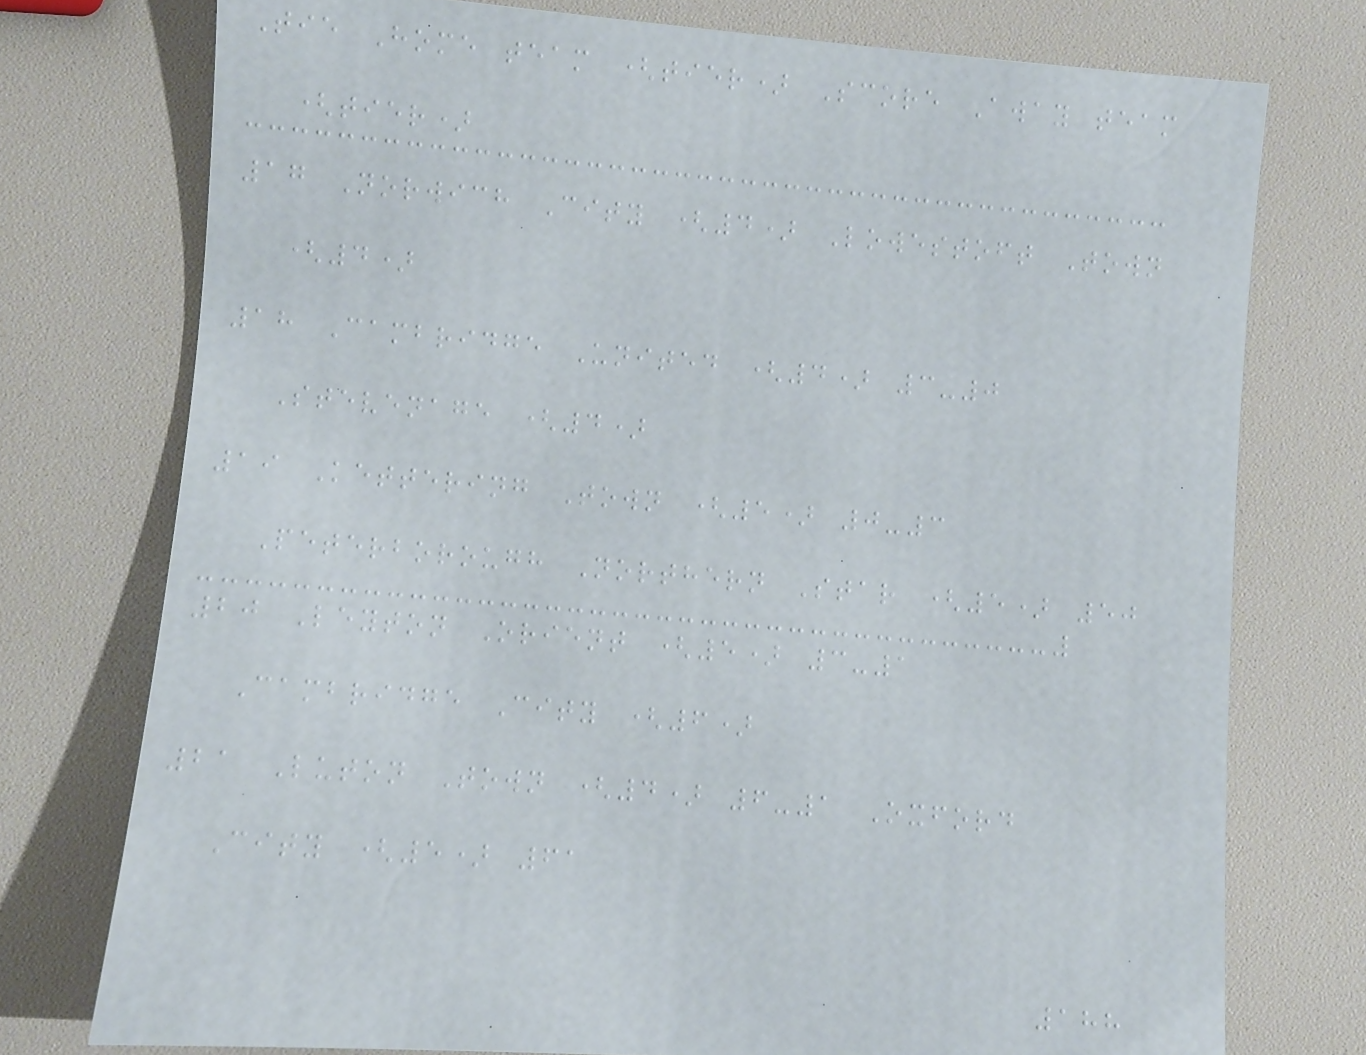Tie Home team (tier) Score Away team
(tier)
17 Norwich City (4) Lowestoft Town
(4)
18 Cambridge United (4) 3-0
Stevenage (4)
19 Kettering Town (5) 0-3
Peterborough Northern Star (5) 50
20 Leyton Orient (5) 3-1
Cambridge City (6)
21 Luton Town (4) 6-1 Oxford
City (5) 61
188
